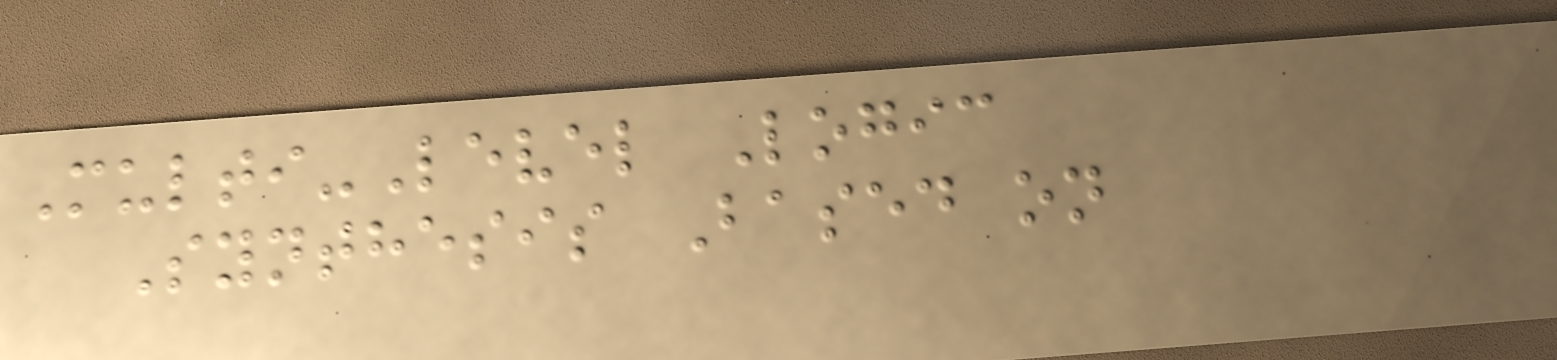Multi-Level Logic
Synthesis Based on
